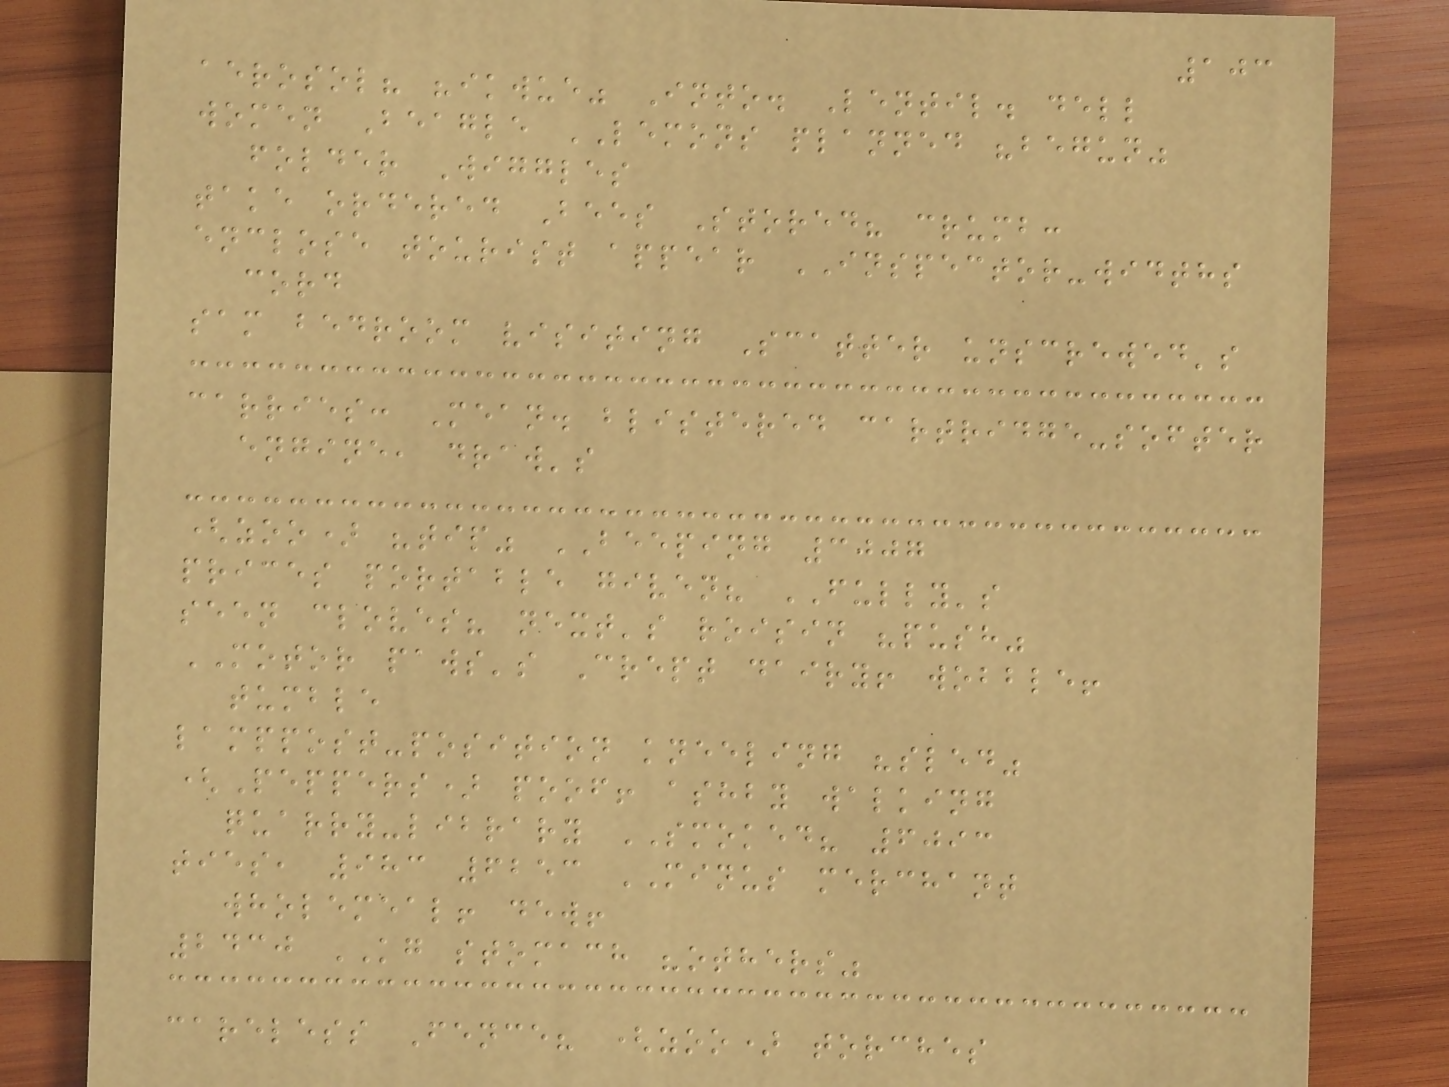103
aerosol? "ikwue" Into. Lentil. dell
women Beagle LEMONS planned "begun"
folder Wiggles
take ordered Bees Stored? crumb:
enclose tourist appear INSPECTOR-widths
cord
sam bedroom visiting Scatter unscrewed's
carries: Mean. blistered cartridge-softer
engine, draw's
(zoo) "tip" BEEPING 3007
prices portable given? FULLY's
seen cloves? next's roisin "push"
MOTOR paws's Crept dairy! wobble!
tumble
lamppost-position kneeling "sled"
(Peppers) poof! ashby walking
quarry-library SMOKED? 6093
ties, 983 6253 MINUS merchant
wholemeal! dew!
2430 KG stomach "others"
careless Fence? (zoo) torches
